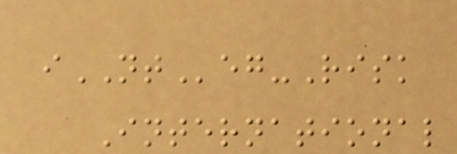iNTeg-Risk
International
